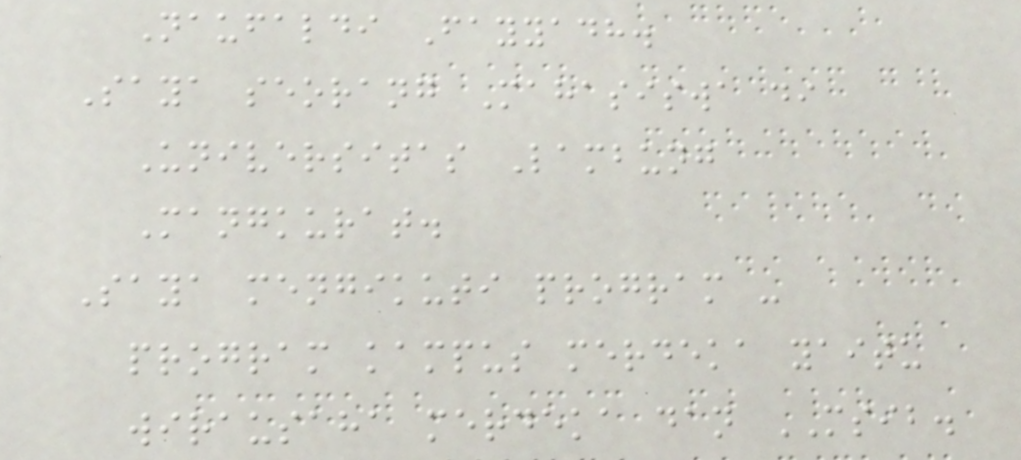Naufaldi Fayyadh.
Saya seorang Mahasiswa di
Universitas Lambung
Mangkurat.
Saya mengikuti program -
program kampus merdeka yaitu
wirausaha merdeka dan MSIB.
